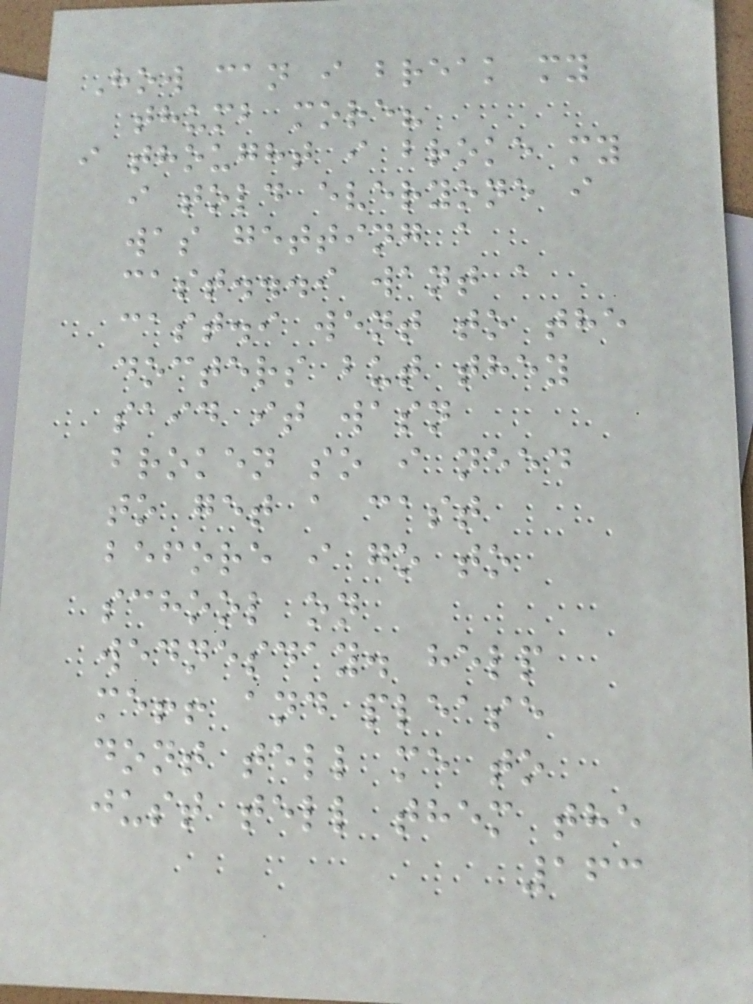How can i break my
thumb more?
i thought i broke my
i told everyone i
was getting a
cast...i want a
cast.i went to the
docters but they
said it wasn
broken so i need
to get a cast
before i go to
school on
wednesday. help
me!! and please
dont tell me to
just tell them the
163
